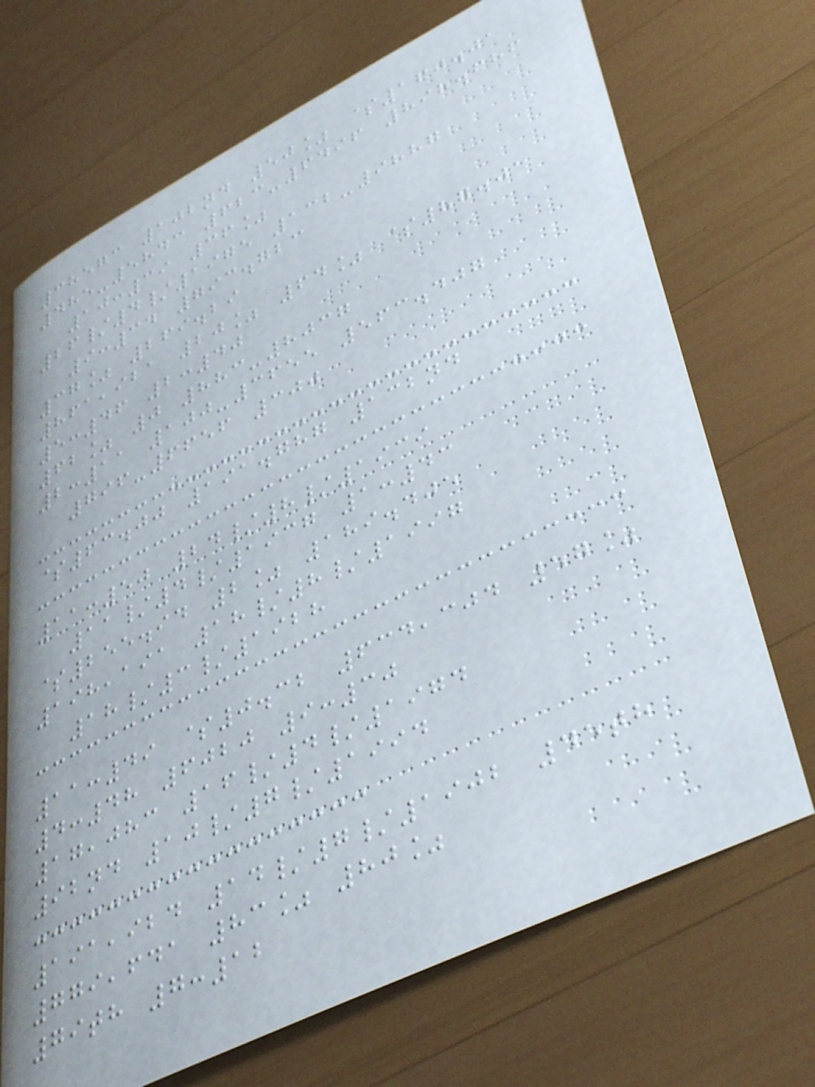38573 102nd 50% $160.01
485-5843 623-6496 898.686
10:39 36%
26/4/1975 132-9887
9:34 793.723
37% 269.29
861,921 20% 64% $87.01
5:46 2:40
62% 0 883-8037
2:11 100-3655 563.407
796-6656 300
$63.00 191.787 132nd
11:50 24/8/1939
11/4/1937 1:43
$255.94 2% 189.405
198,191 18/8/1997
18/3/1928
11:49 $0.32 634,304 57%
4:48 6020 9:30
17,083 16/4/1974
92nd 10/7/1994
191,924 14/7/1902 45th
779,641 83% 80%
79th 7:12
